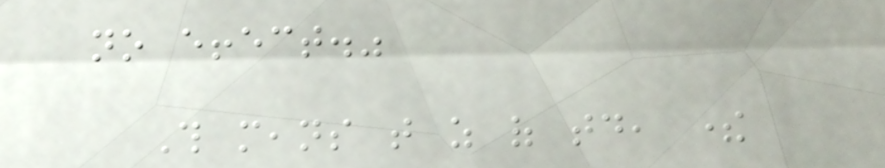no effect."
This means that as of today, there
